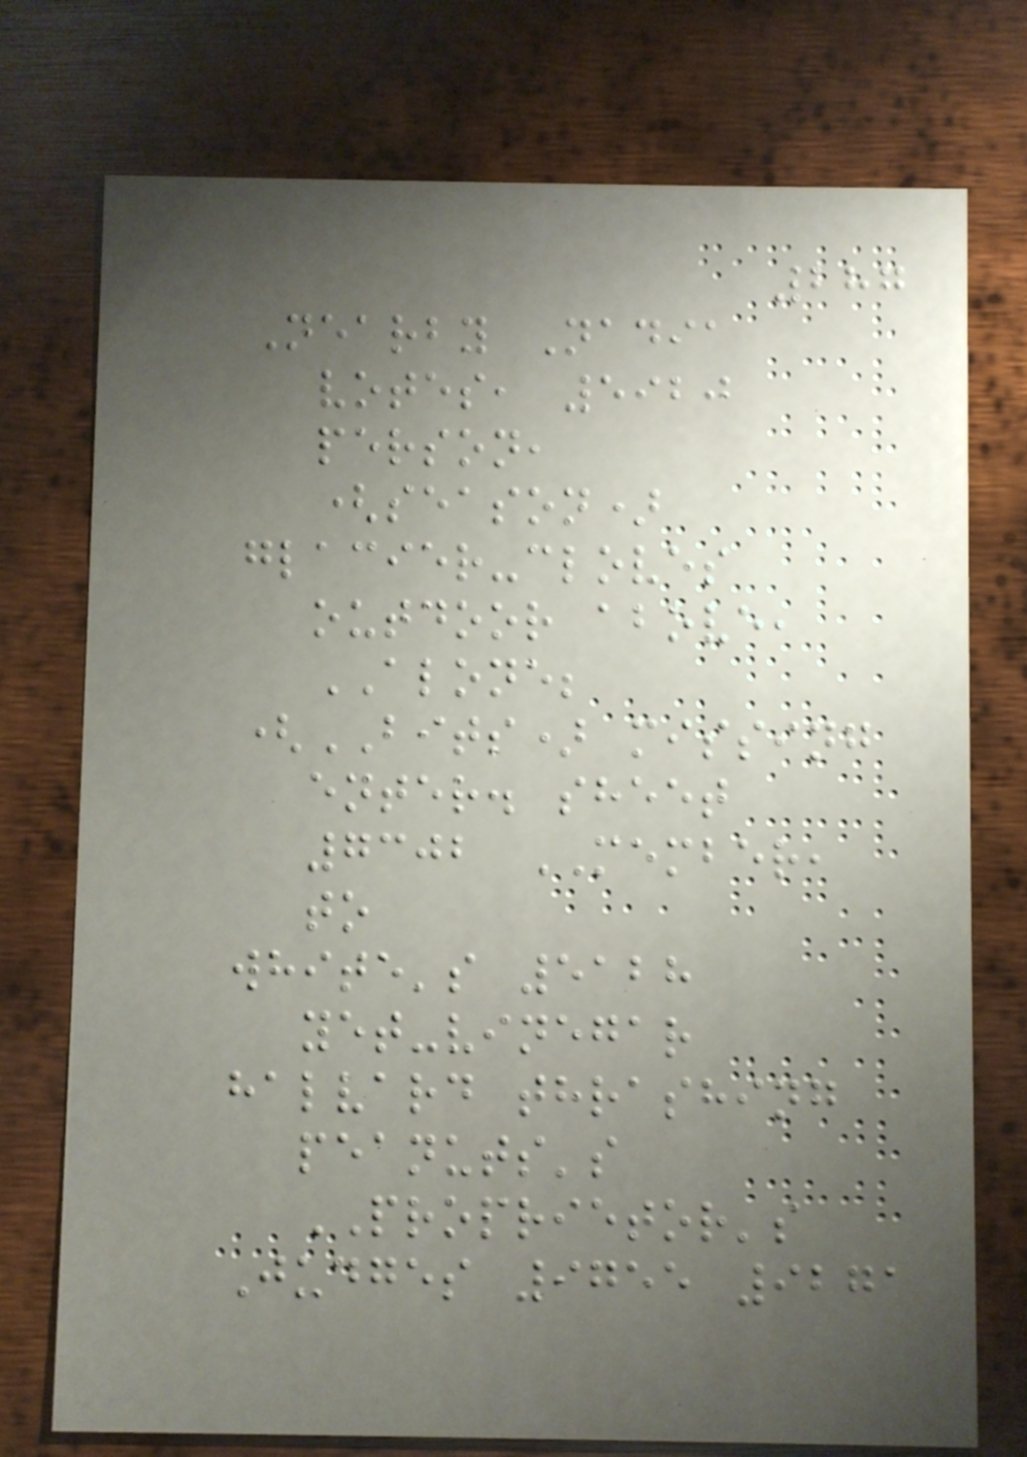287
Nearby Nadia
votes, 5920
person,
(season)
glacier-cloves
outdoor above,
ALONE;
(BITS) missing
enter. sheet
7302 MEMBER,
to
white's 5128
yet-vinegar
halvard thrashing
peanuts's
PROPRIETOR's
Judges 9755 9271
